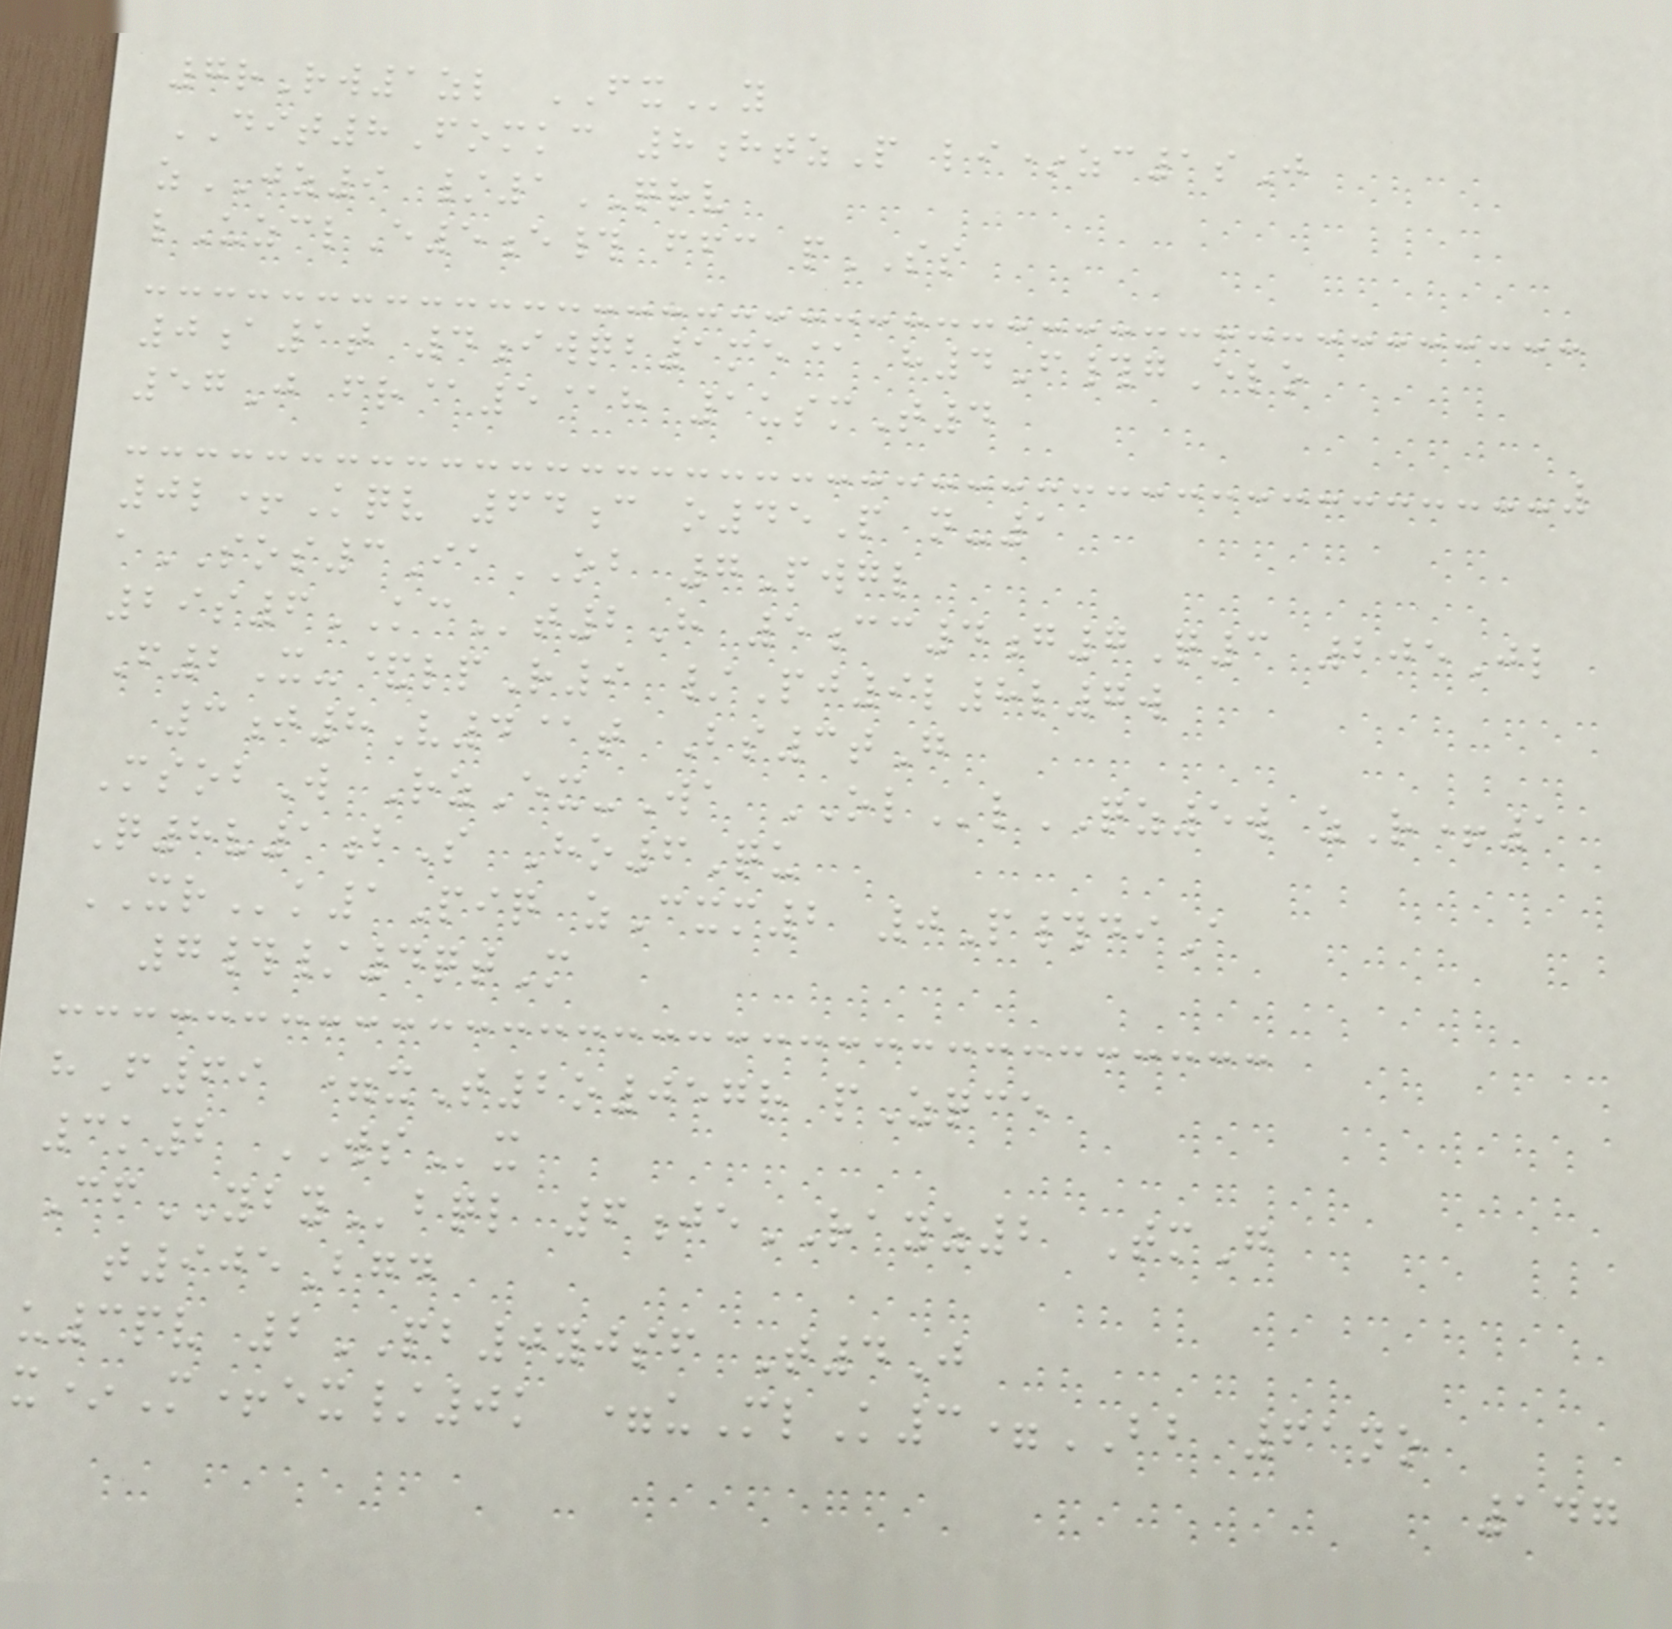7rRw1zl FXy
DIT8Fomkc 8htzP li*zc1sJ
zJZ9 /1QRV
lUzclE5e# ffc pSS
0a1t 4iwqb1me@ h4F#gElo
57J fr@5@h 1usmT4
0l+Kqv 64c o45P n-1
aSOS3IaOB 7Pwgl
29s6KCt2H 5cc4g7Q3 205Jl
F2X-&lpR9 /Pj9l8l7w
3j8V4@t Bs3tG
MsobW RzEx-Wa OLlQZ5w zR+1
Q8v1bS Ho6Qu
XRk1Piq zCxm2 0P#diA
7#/4qtM
hF69 =xT2o057r pZqce
3k2 WSx
CfYBYbql 6jeRAYZ2 TmG
t905Bgd
u3pv 2PB0yjsf T4J
x*M+ex/0k =uMlK3=BB 61no
147
